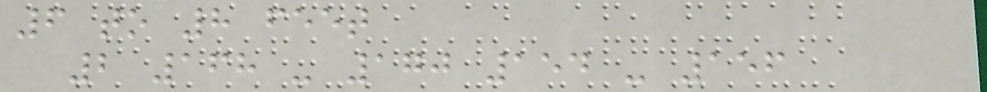6 to 8 feet
2 168 - 170 154 - 156
